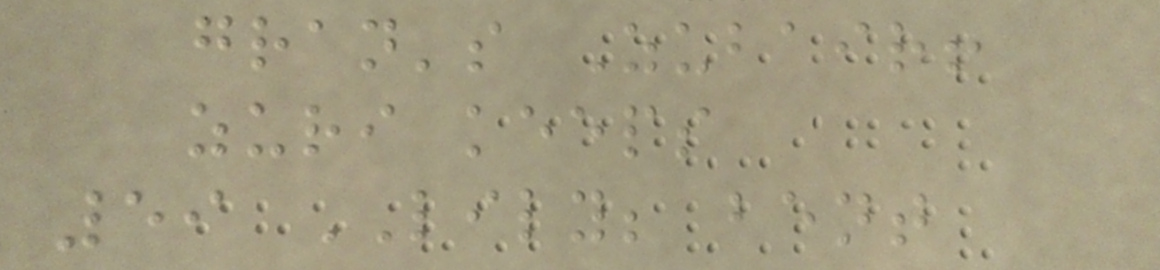gran's Zubair!
zuri keeps
59 LILY; bent
